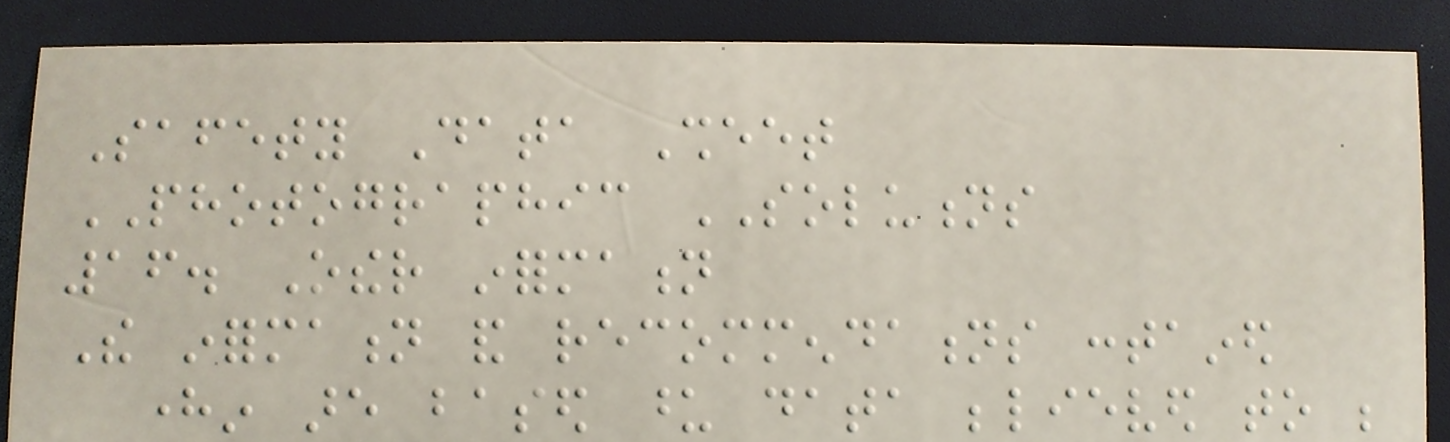Safety Data Sheet
PHOTOGRAPHIC SOLUTIONS
16. Other information
The information and recommendations contained
herein are based upon data believed to be
